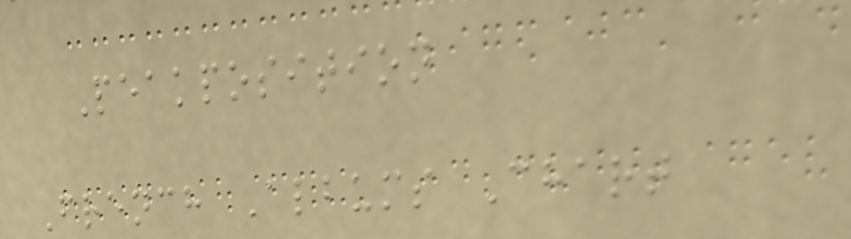Peakposition
French Albums Chart
